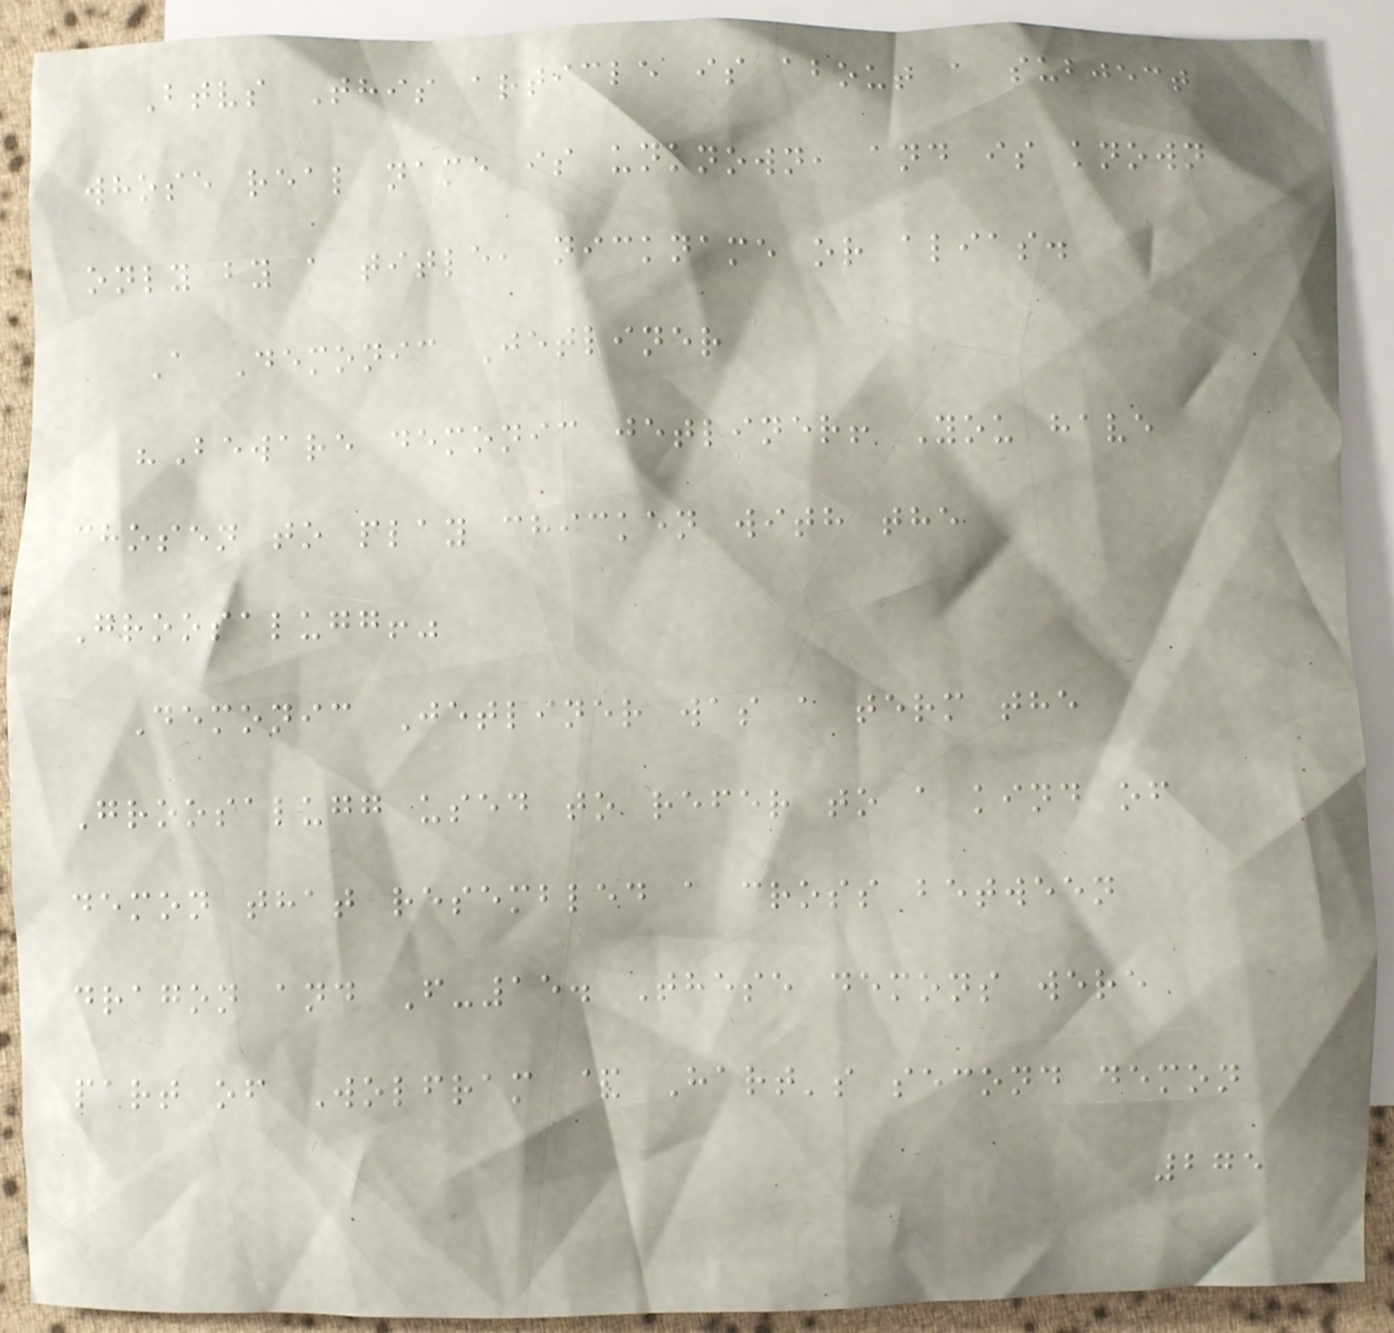Btvs This article is about a subject
whose real name is unknown, and is known
only by a title, nickname or alias.
A Demonic Jetliner
"Beware demonic jetliner! You have
chosen to play chicken with the
Groosalugg!"
Demonic Jetliner was a term the
Groosalugg used to refer to a kind of
demon that resembled a cross between
dragon and F-15. These demons were
part of Wolfram & Hart's second demon
275
